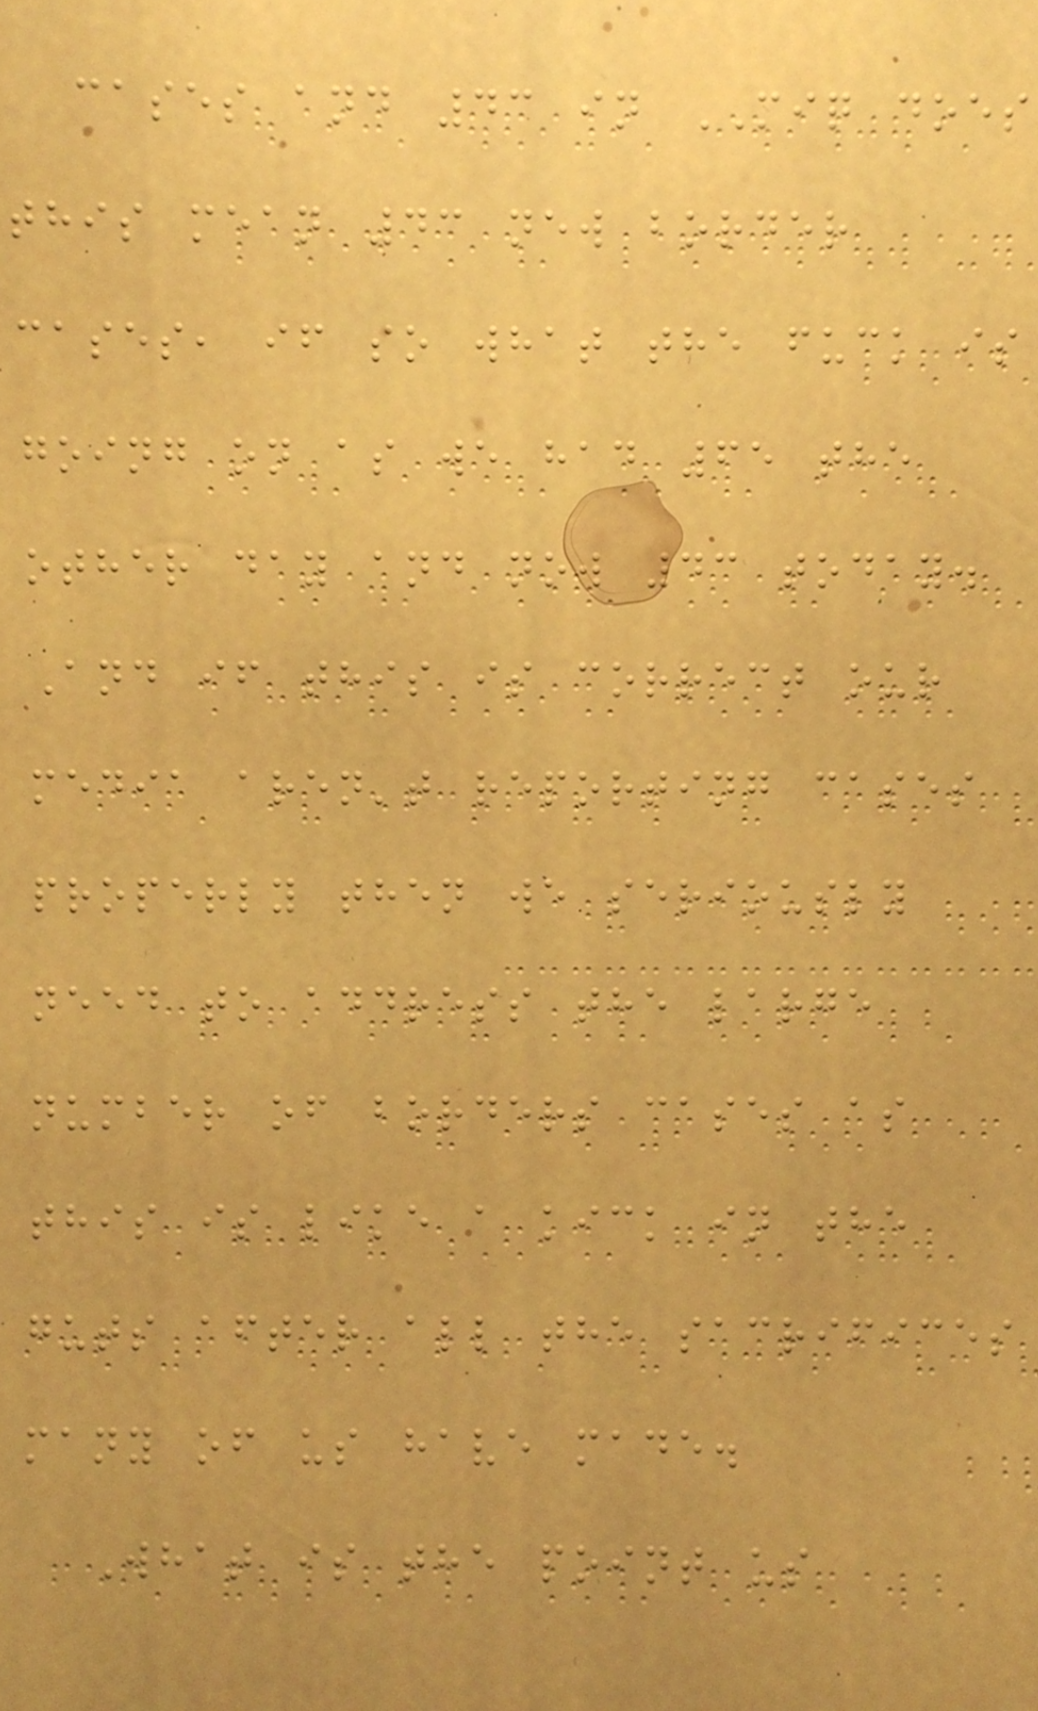cases and 43 in MIQ does
this mean 43 new border
cases, if so what the fuck is
going on as we had 65 the
other day and now 43 today.
And if this is correct our
media aren't reporting cases
properly then we seriously
need to address the large
number of borders cases as
this is like a kick in the
guts after all the sacrifices
many of us have made.
What is the point us
